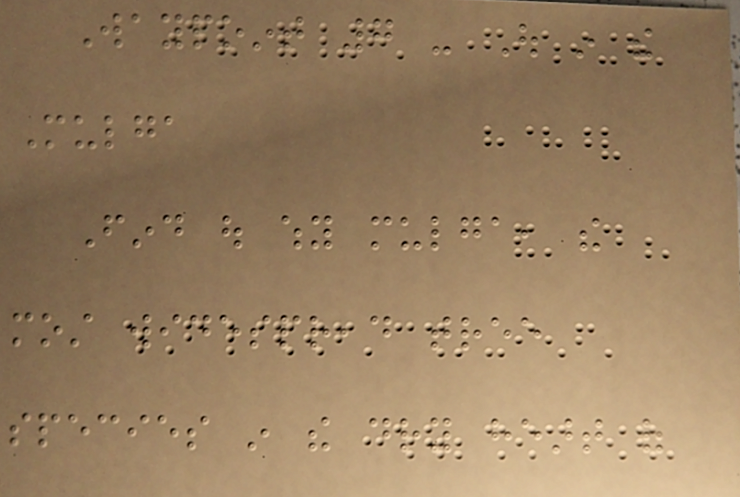Waypoint 7 - Out in the
Mulga
Find out why mulga, the
most widespread tree
species in the dry heart of
